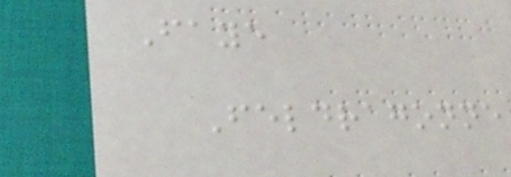Faye
Feldragonne
